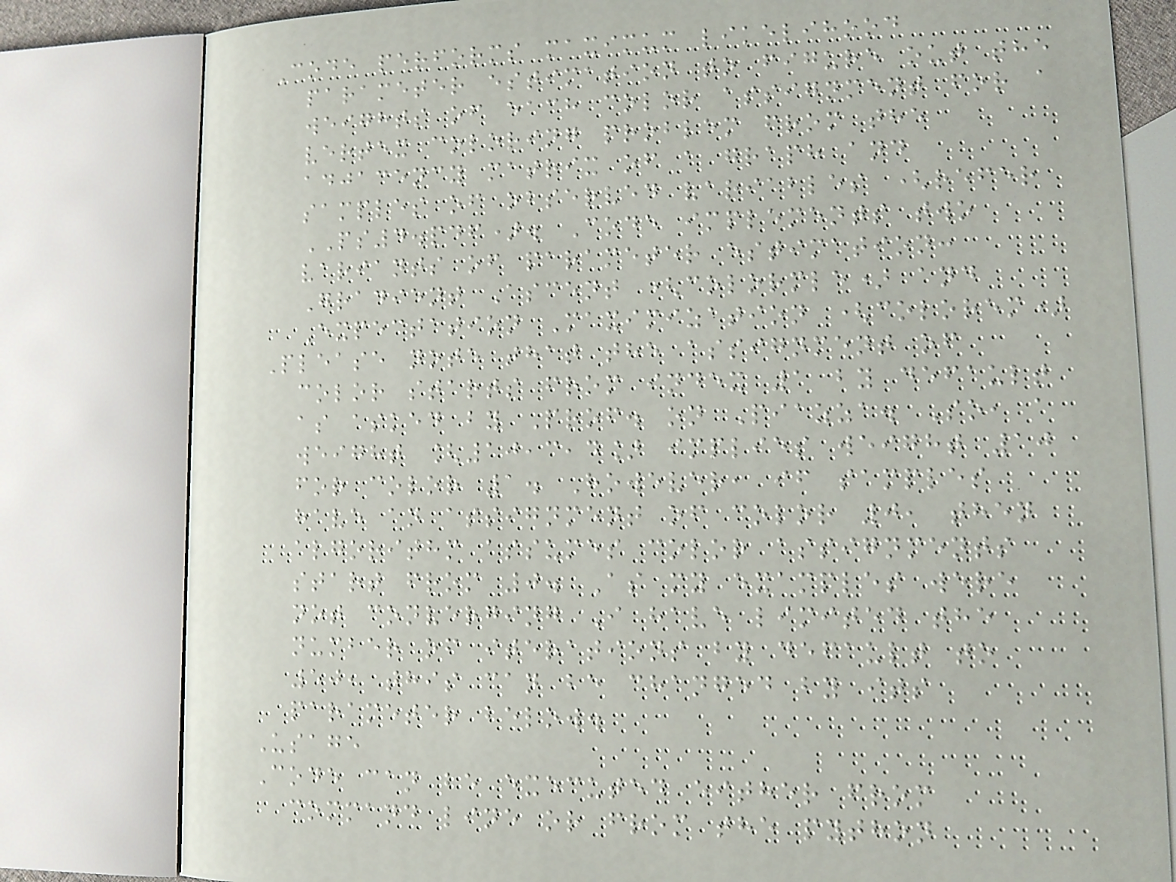Code performs maximum likelihood
parameter estimation to figure out the
weights of each color assignment for a
vertex coloring problem from the
adjacency matrix of a graph and
samples of observed variables (refer
PS4.pdf). Code implements two
variants of parameter estimation:
Gradient Ascent (colormle) and
Expectation Maximization (colorem)
Please note that the assignment of
color starts from index 1 by default
as asked by Prof. on Piazza. So, a
weight [10,3,4] implies weight 10
for color 1. However, if samples
have an assignment of color 0, then
algorithm assumes color assignments
start from 0. As my examples were
not converging I have limited the
number of iterations by default to
50, this can be changed by its
parameter below.
Usage
Code can be executed either from
command line or from the python
